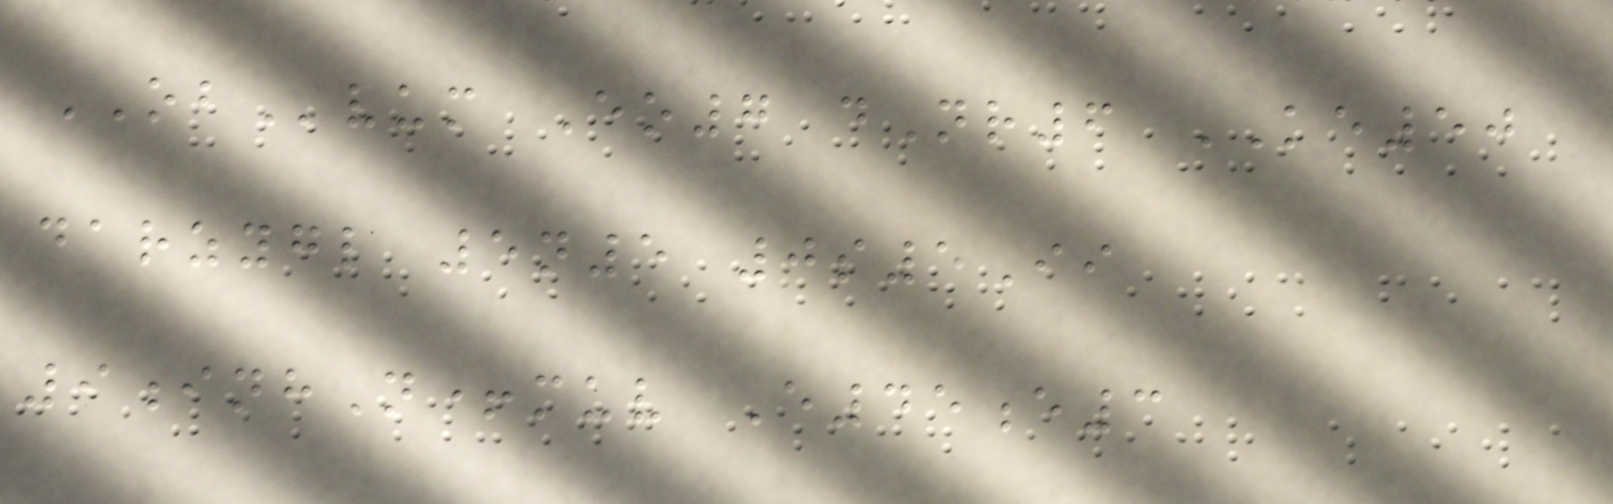OBvum Eo7 dNr6 KE50
darzygl 5n5 0s5Ii
9inhN+muv E45e3
